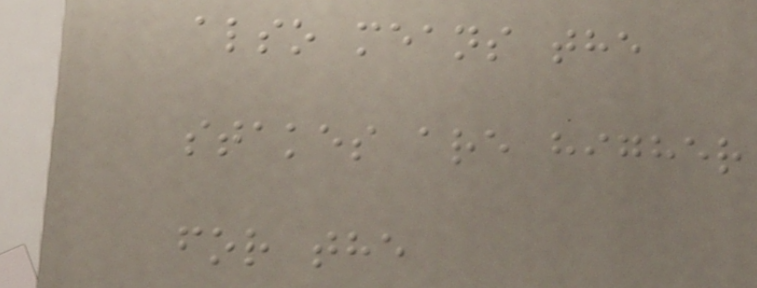also means the
stakes are higher
for the
